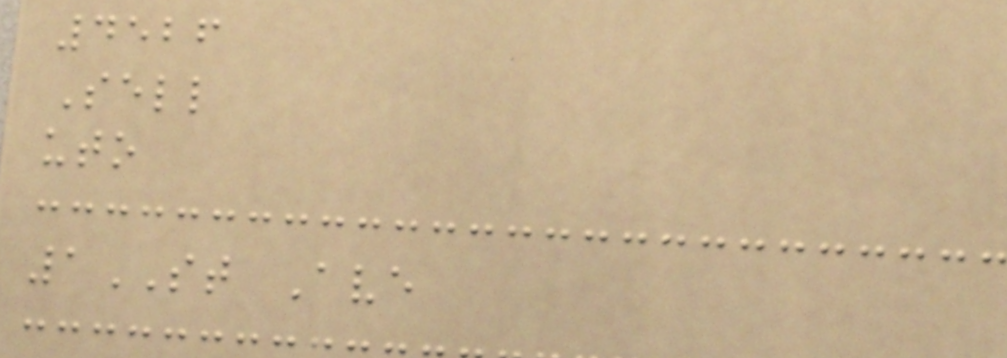4526
Sell
uto
1ST Ave
